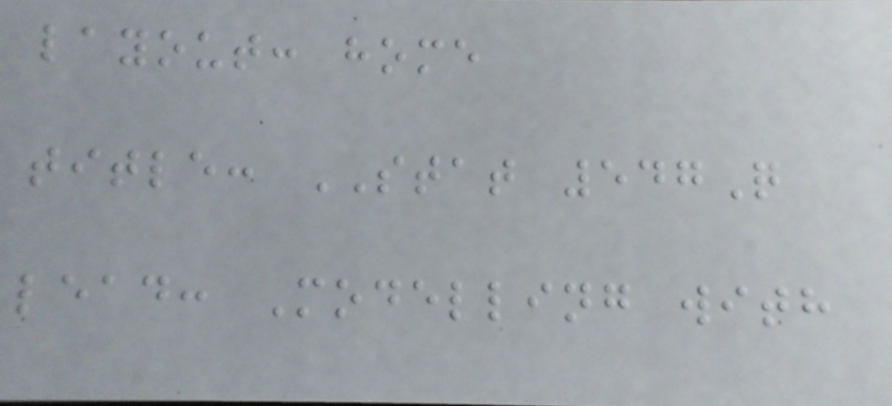layout: home
title: STAT 547Q
lead: Modelling with
